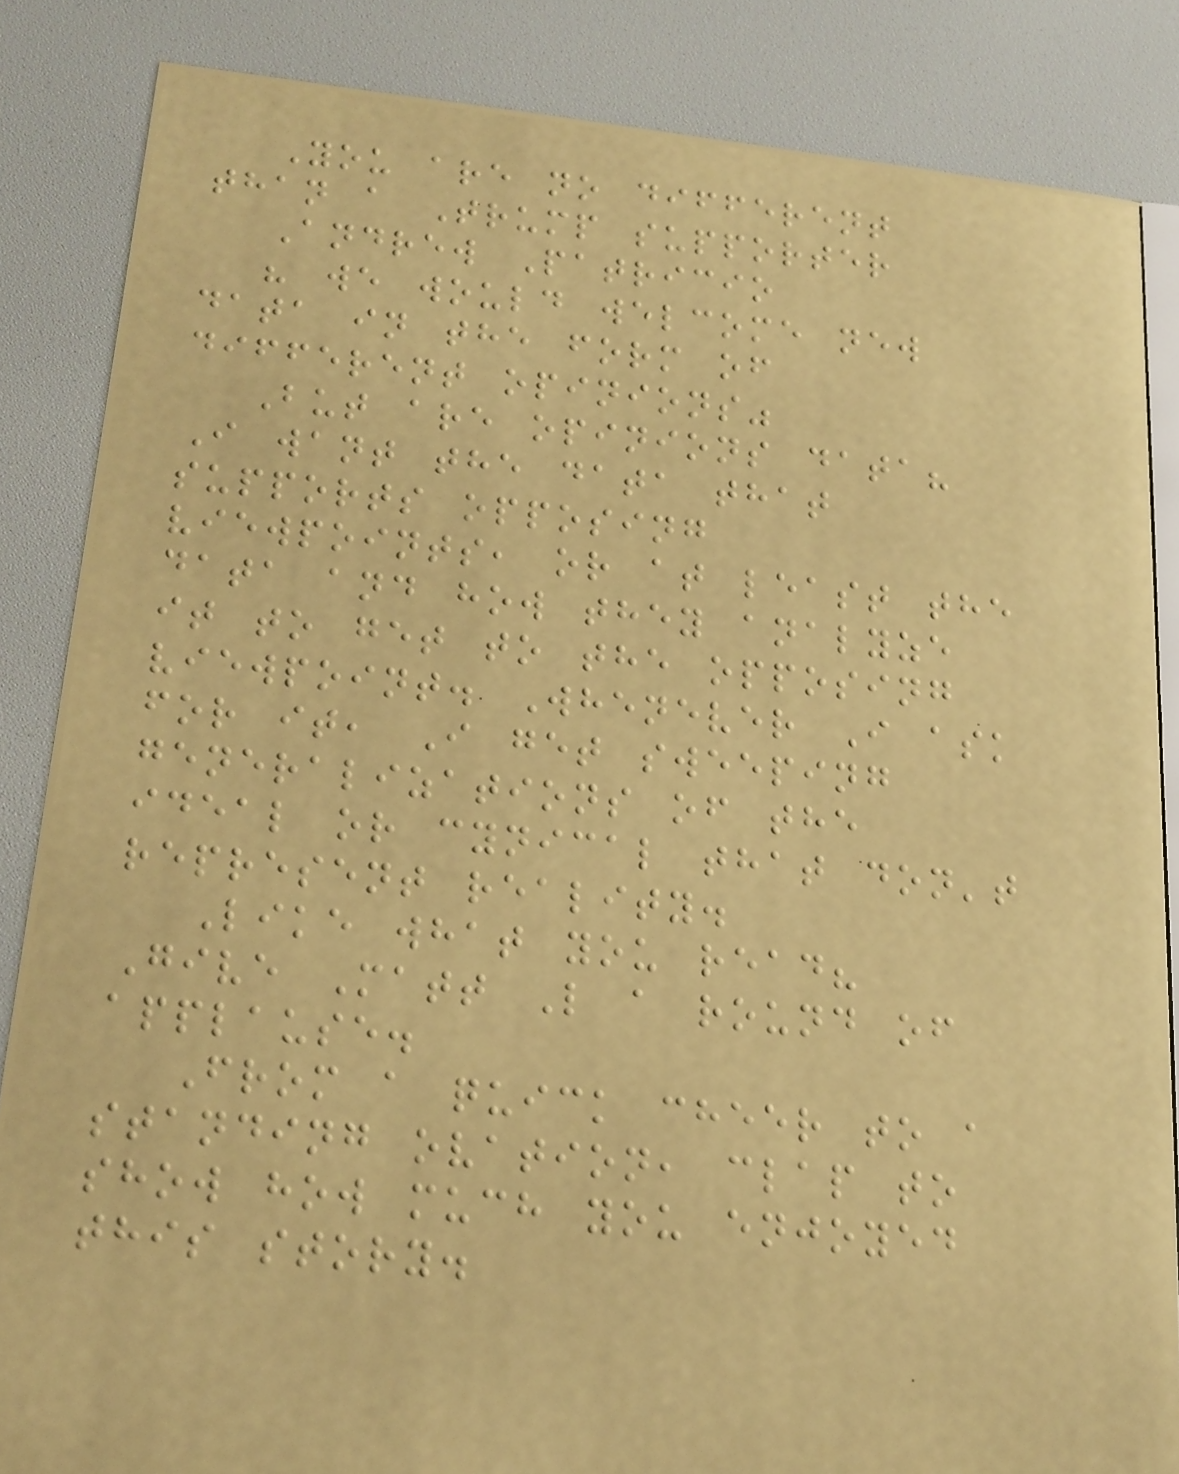You are no different
than a Trump supporter
Andrew Patricio
" we would welcome new
data in the form of
different opinions"
But are opinions data?
I want the data that
supports opposing
viewpoints, or at least the
data and how they analyze
it to get to the opposing
viewpoint. Whenever I ask
for it, I get sweeping
generalizations of the
ideal or cynical that don't
represent reality.
Like what you read?
Give Matt L a round of
applause.
From a quick cheer to a
standing ovation, clap to
show how much you enjoyed
this story.
